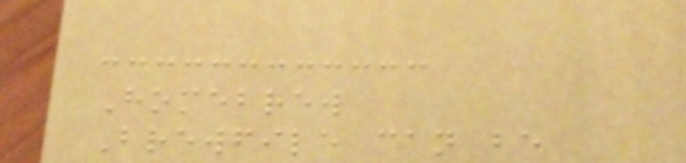Homebrew
Brewfile can be
